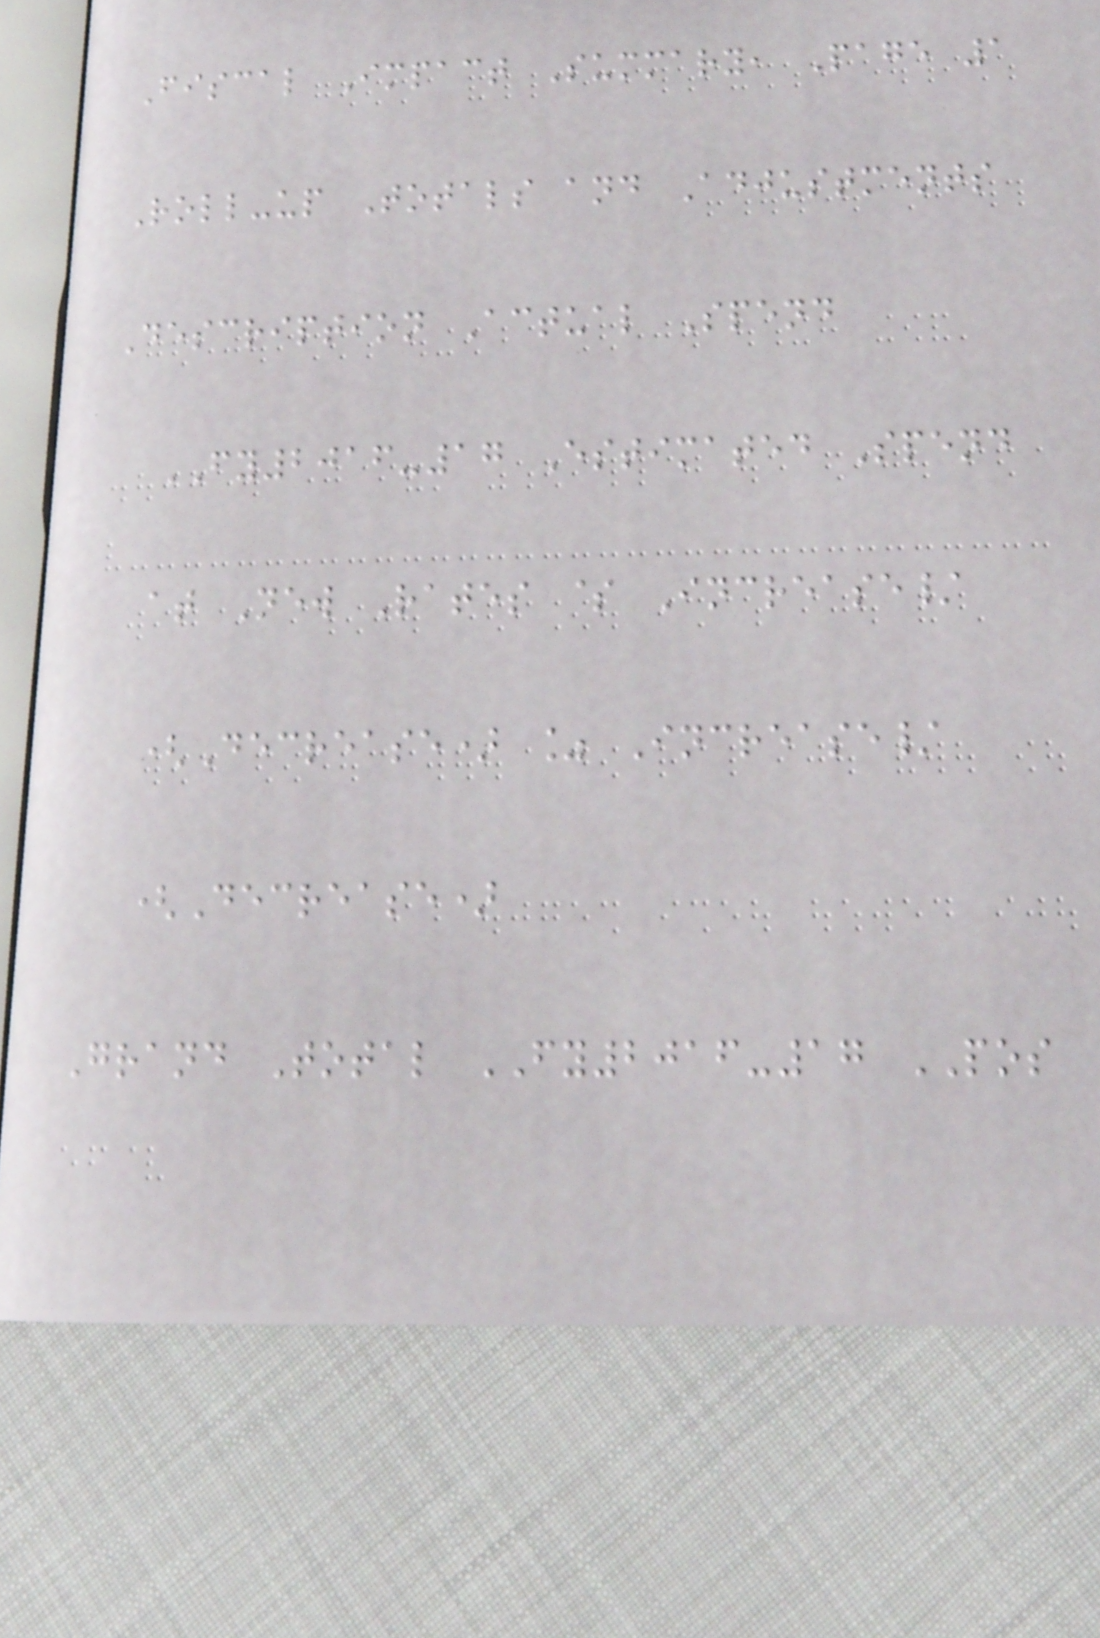Fiscal Impact Summary, Page 1
Roll-up Totals and Adjustments
Description Actual Spend
FY2016-17 Estimated Spend
at New Rates $ Increase/
(Decrease) % Increase/
(Decrease)
Grand Total FY2016-17 POS
